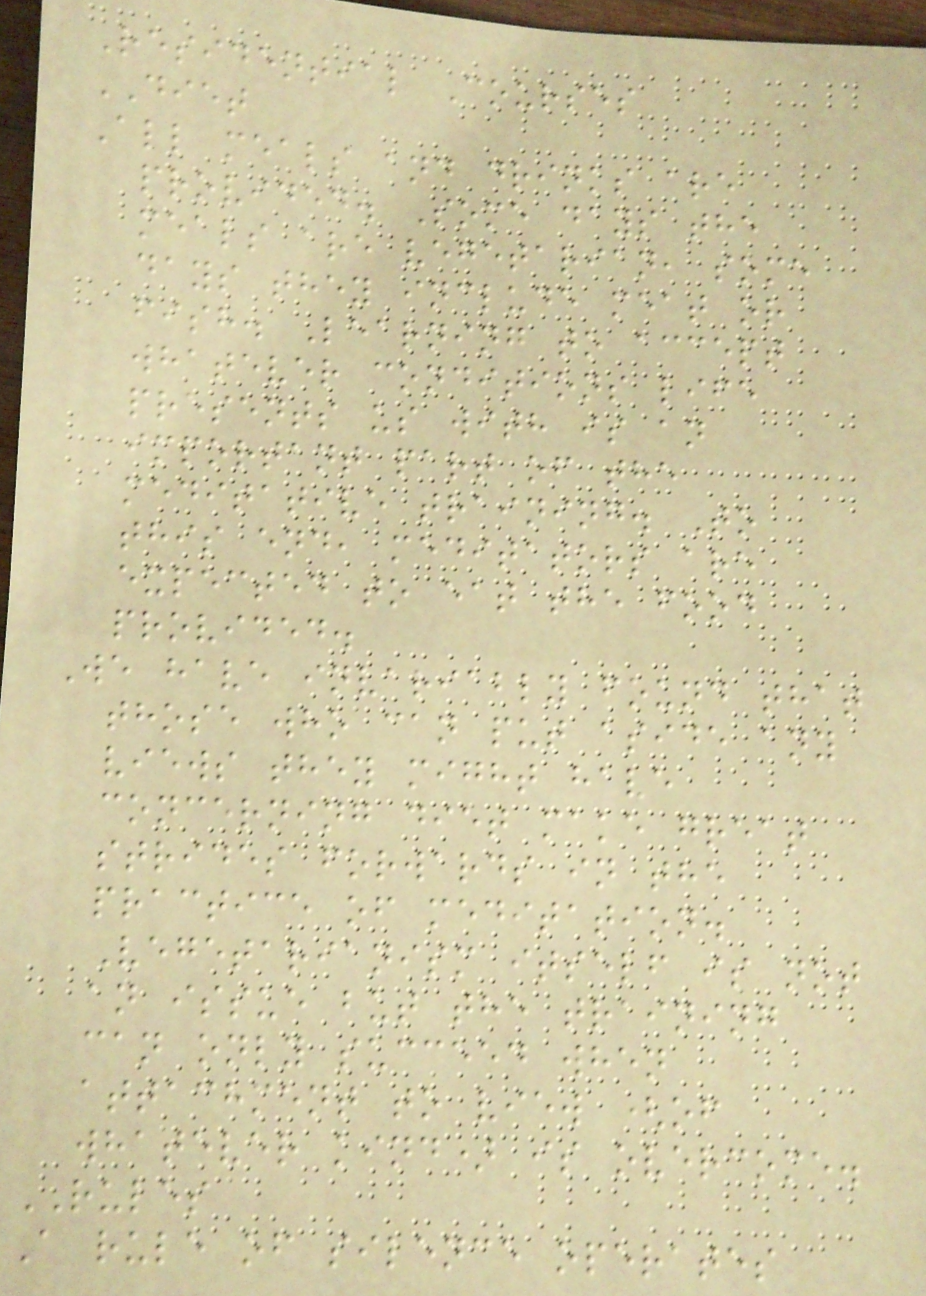Residential Courses
DIET
All meals and drinks are
provided. Some days the
meals are vegetarian, some
days they include meat or
fish. Learning to accept
whatever conditions life
presents us with is an
important part of the
meditative training. To
this end, meditators are
expected to eat the food
provided.
We have invariably found that
those who can put aside any
views they might have
concerning diet make great
strides forwards in the
practice of meditation.
Vegetarianism itself is not
an issue but the training
can only succeed when
attachment to view (of
whatever kind) is overcome.
RULES
A rule of silence operates
